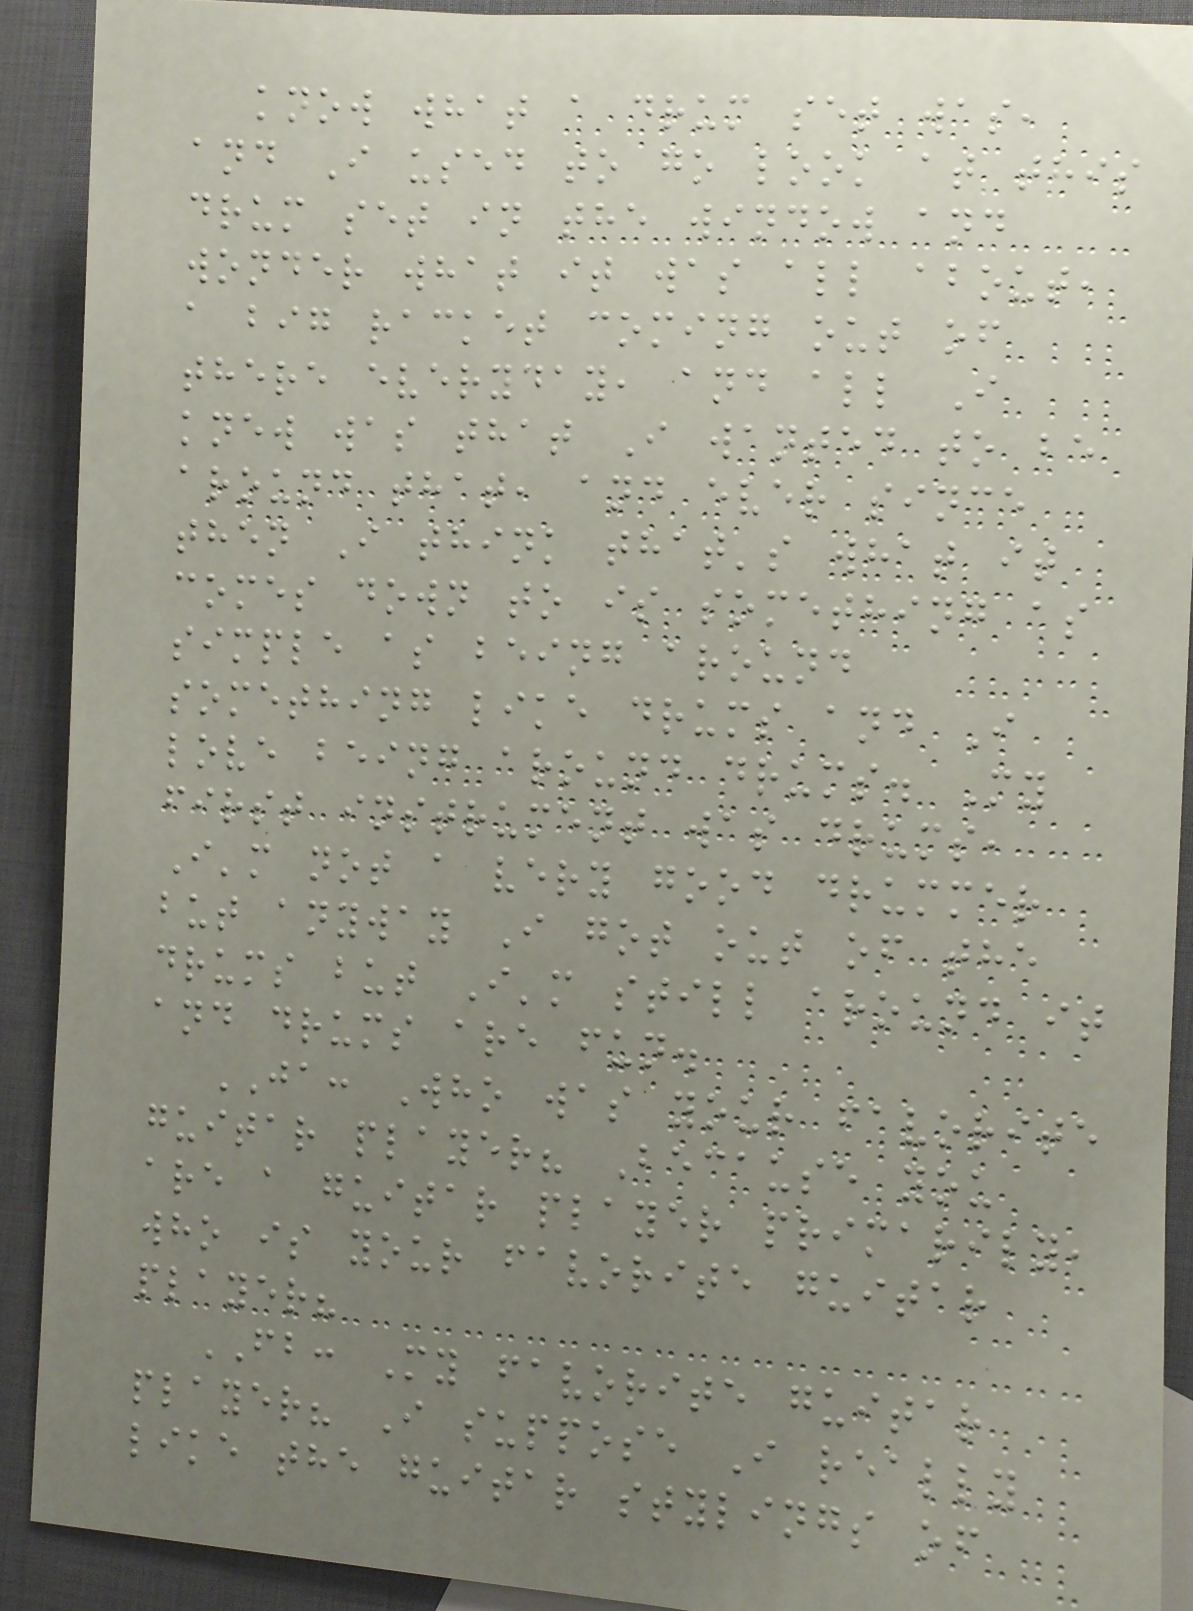know what a drum set was,
and I used to go look at this
drum set in the window and
wonder what it was all about,
a big racket coming out of
there everyday, and all I
knew was that I wanted to be
around that, and ever since
then I think that's what it
comes down to is something as
simple as being around
something like drums and I
love being around drums. My
first instrument was drums,
I'm not a very good drummer
but anyway I got out of the
drums but I'm still around it
and drums are fun.
JA: Who was your favorite
guitar player? Because you
are a guitar player primarily,
who is your favorite guitar
player?
FB: My favorite guitar
player? I suppose I really
like the guitar stylings of
